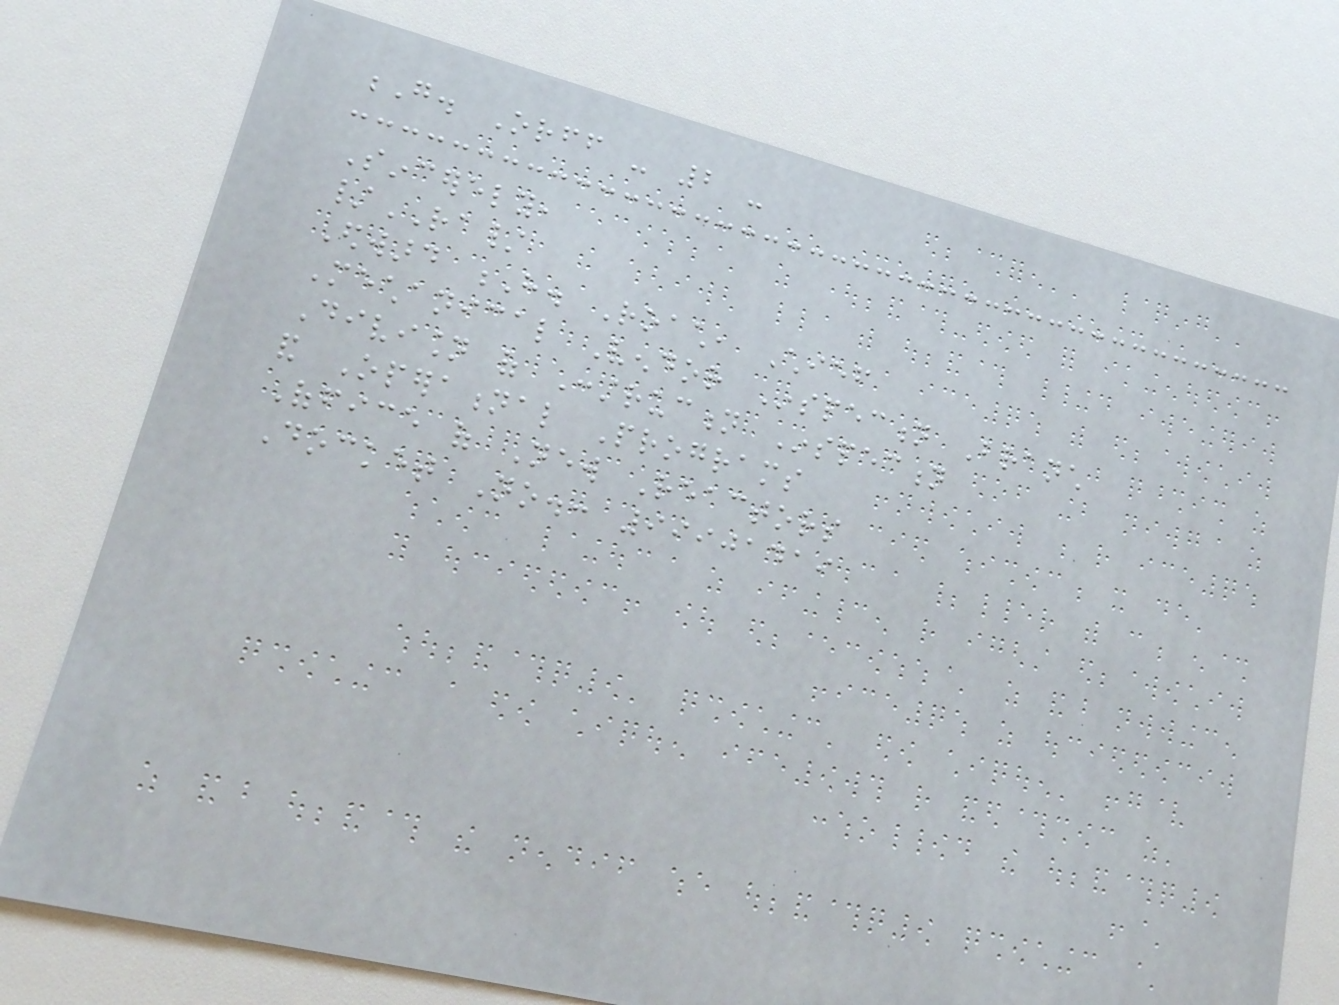G. Orff - 2 -
Sincerely,
/RA/
Edward H. Roach, Chief
Mechanical Vendor Inspection Branch
Division of Construction Inspection
and Operational Programs
Office of New Reactors
Docket No.: 99901419
